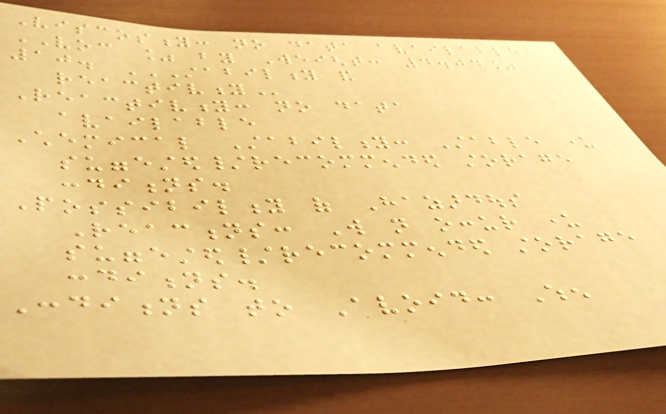Viscosity: no data available
VOC % by Weight: 4.04%
10. STABILITY AND
REACTIVITY
Reactivity: no data
available
Chemical Stability: Stable under
suggested/recommended storage
conditions.
Possibility of Hazardous
Reactions: Will not occur under
suggested/recommended storage
conditions.
Conditions to Avoid: When
